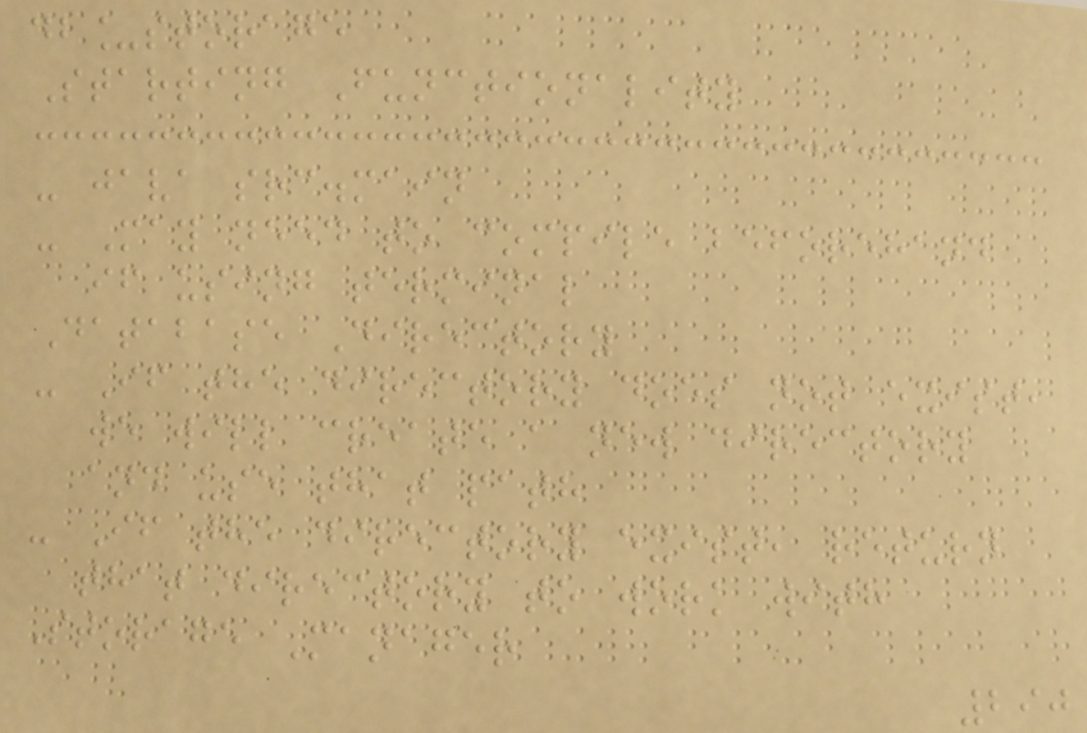db_storage
Starting Functionality
- java src.main
- May need to compile beforehand
if using terminal
Database Directory
- If the directory does not exist,
we will create a new directory
and use that path
- If the directory exist, return
that directory to work with
Storage Manager
290
